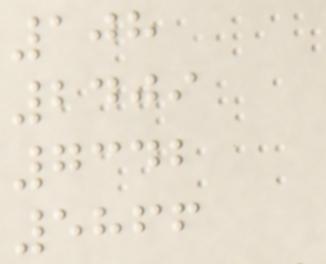108
2409
7342
5866
